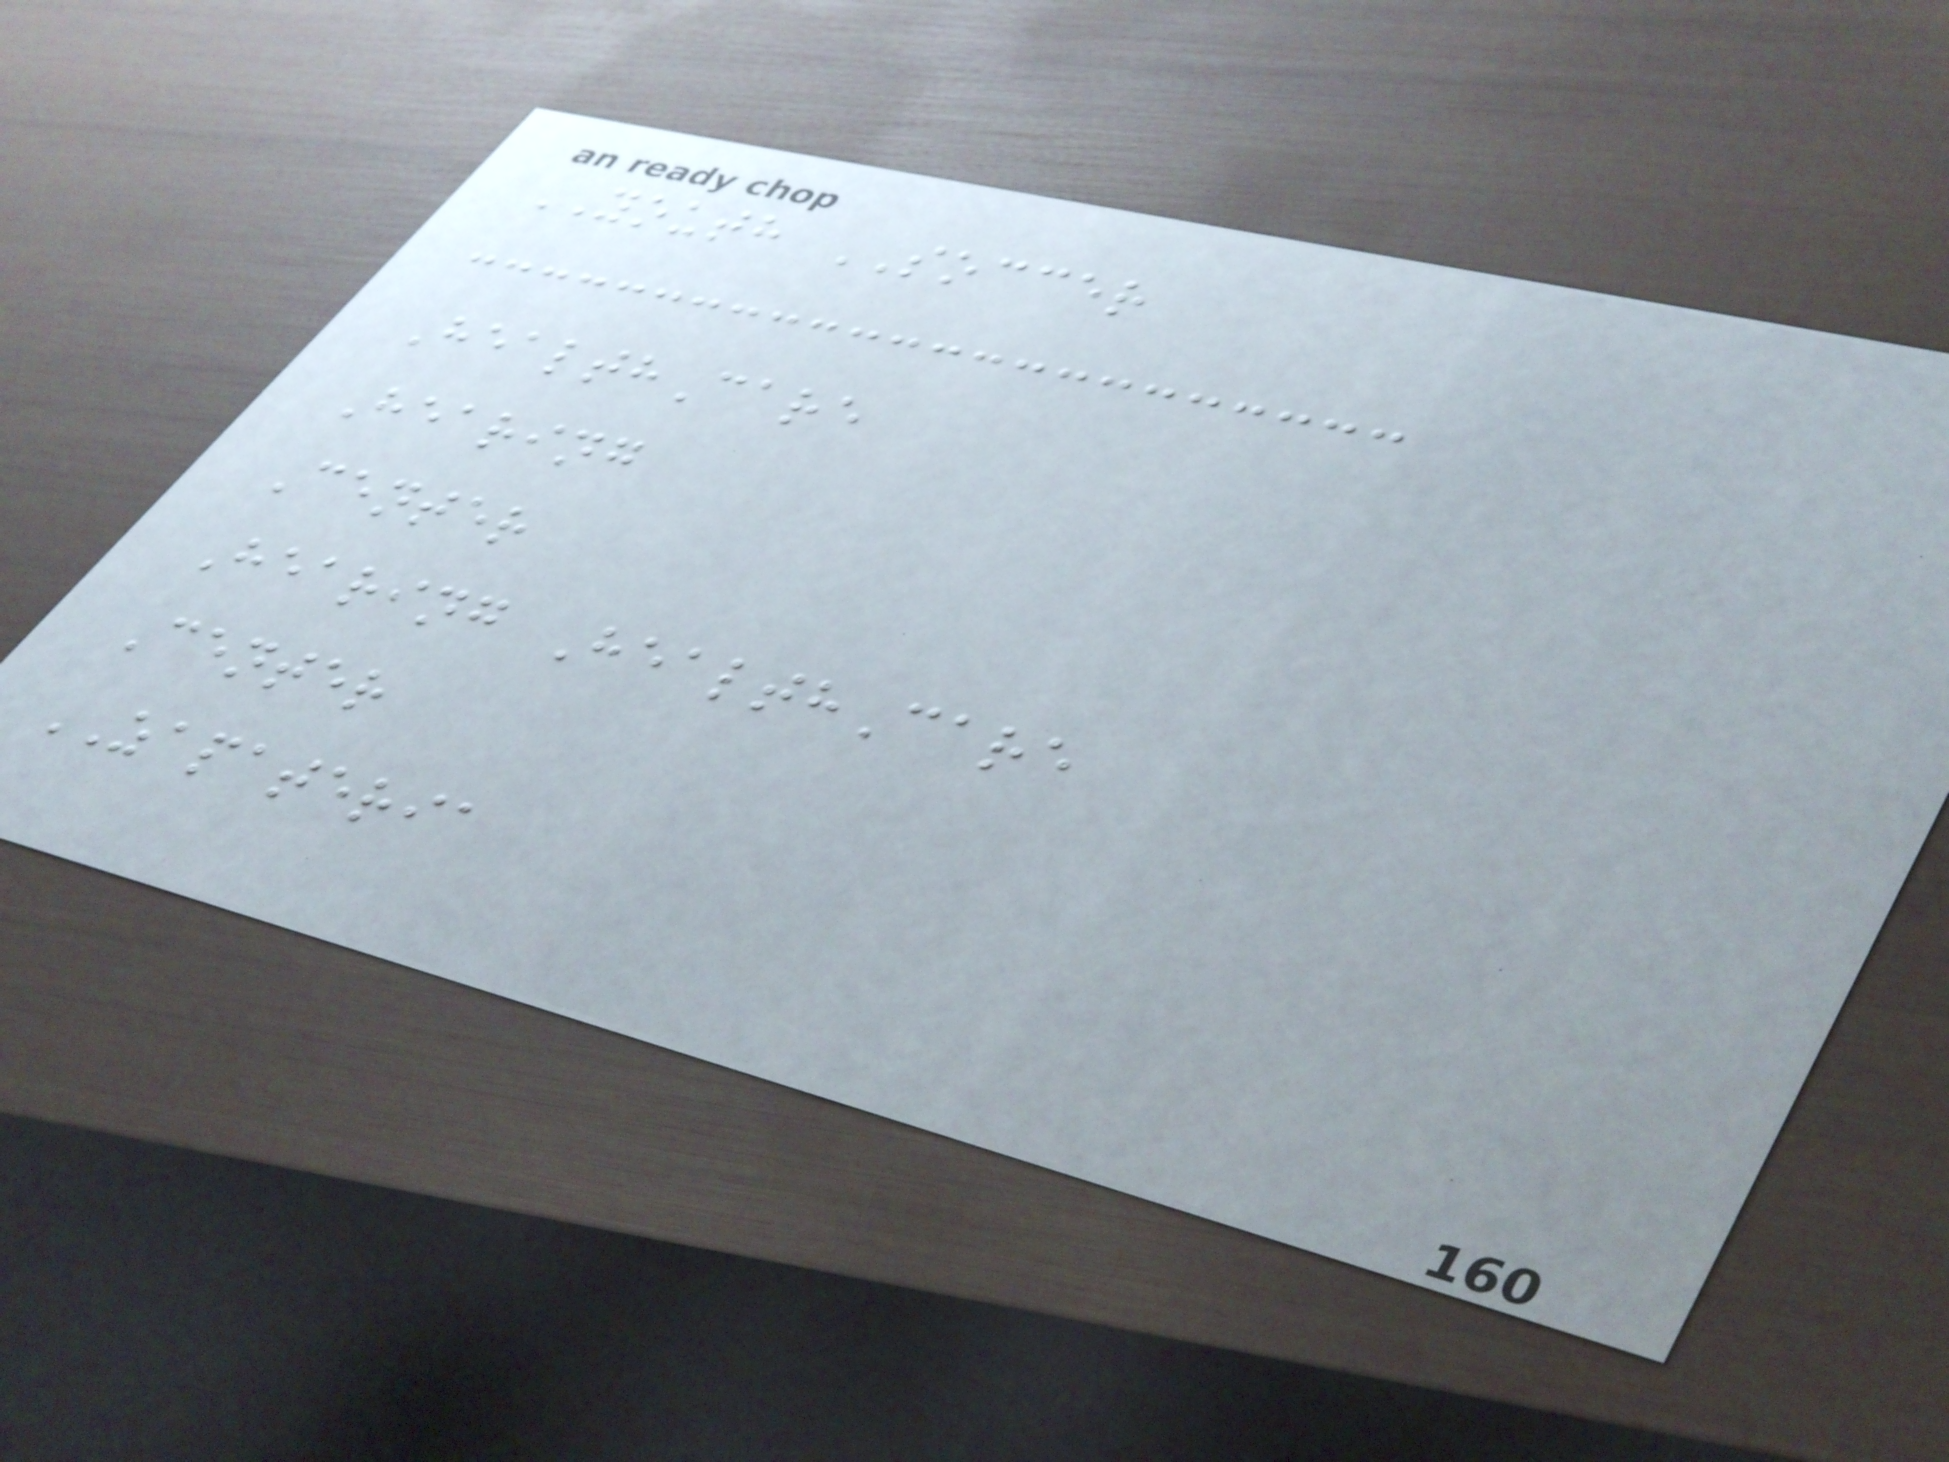YOUTH SOCCER
HealthCare
Hearing
Center
Hearing HealthCare
Center
ZAPATERIA
